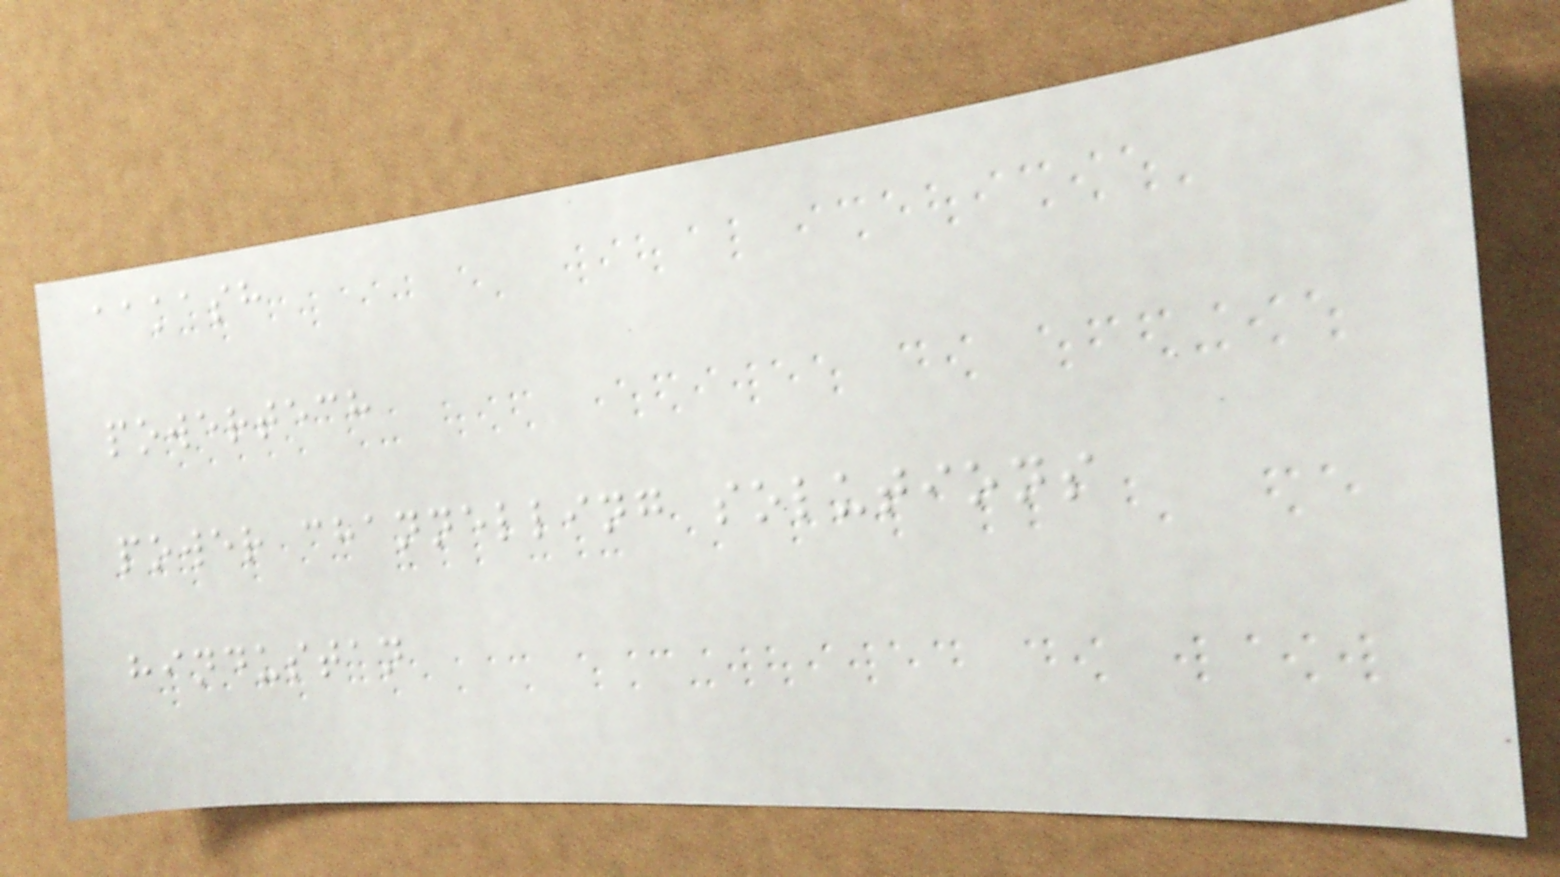aakash
powertech
power channelling solutions
hindustan
